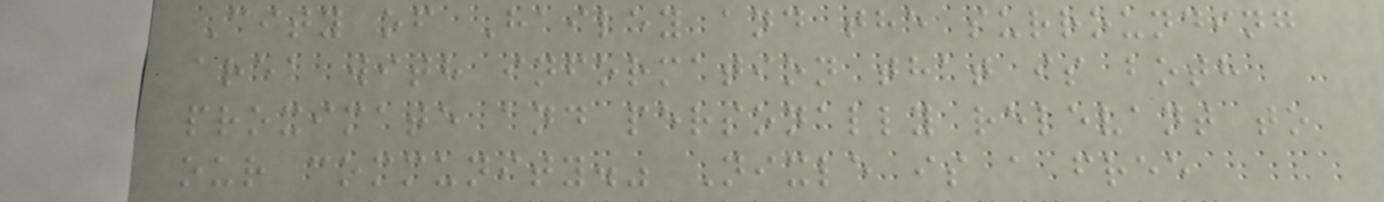City of Hailey and the surrounding
area with information that is both
proximate and personally relevant to
our community." Nixle is a free
